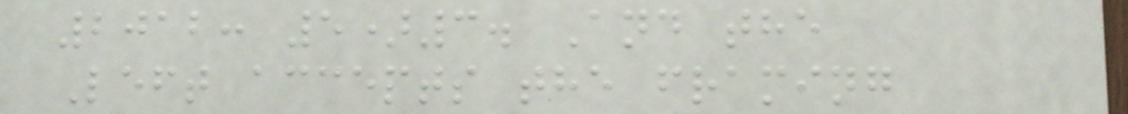2012: 5)3. And the
Left accepts the framing
